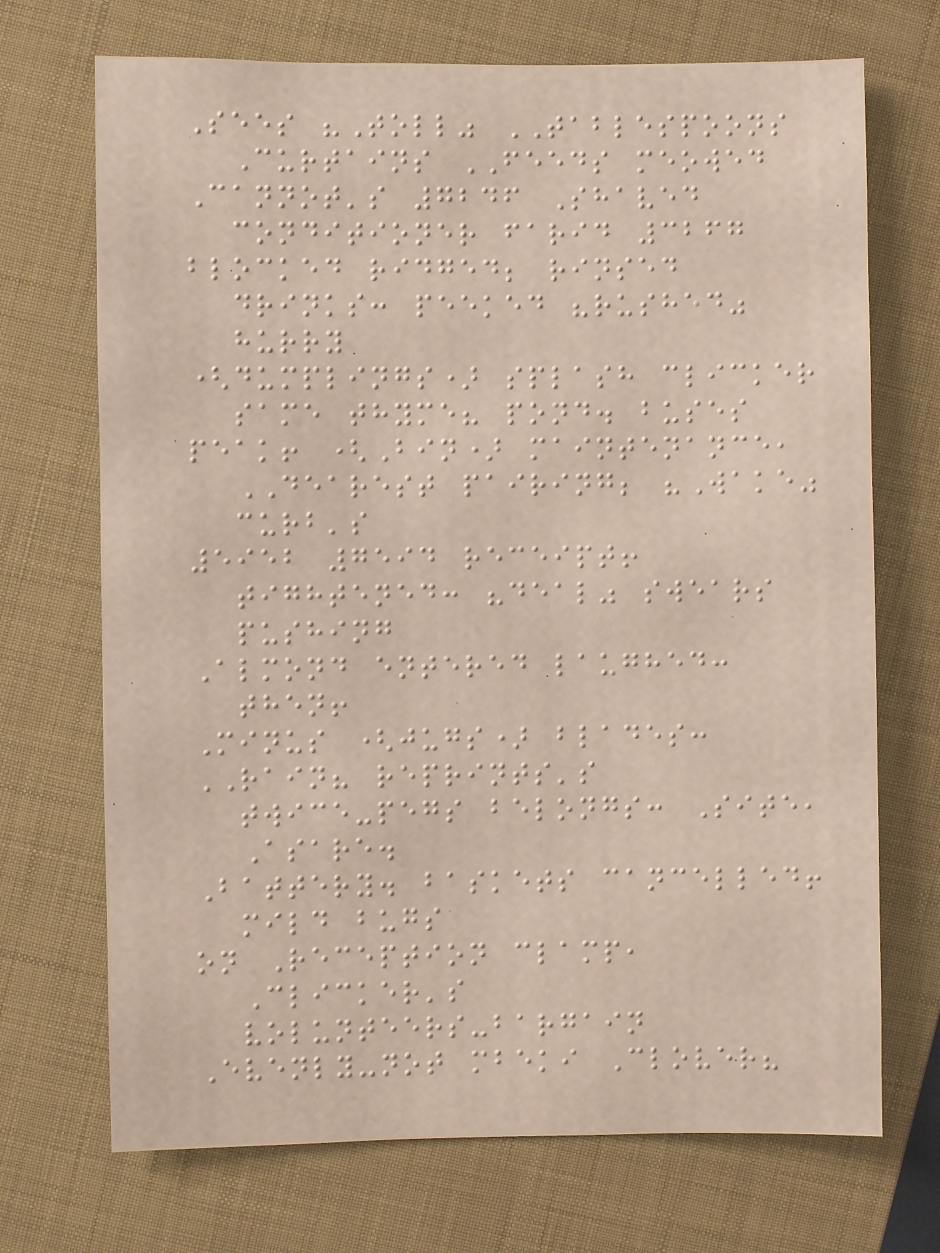Sees "Toll" TABLESPOONS
Curtains FEEDS meowed
Cannot's 7246 Shaved
conditioner farid 3267
blocked ridged; rinsed
drinks: peeked "rushed"
hurry
(dumplings) splash clicker
same thyme? pond. buses
peak! (Bin) maintenance,
DEAREST pairing; "Wake"
curb's
5952 7594 receipt!
tightened: "deal" swears
pushing
Almond entered laughed:
then!
Minus (jugs) blades:
RAIN? reprints's
twice-pegs belongs: Site,
Asare.
Battery. baskets cancelled!
mild bugs
on Reception clamp,
Clicker's
volunteers-bargain
Evenly-not mbeki Clover?
